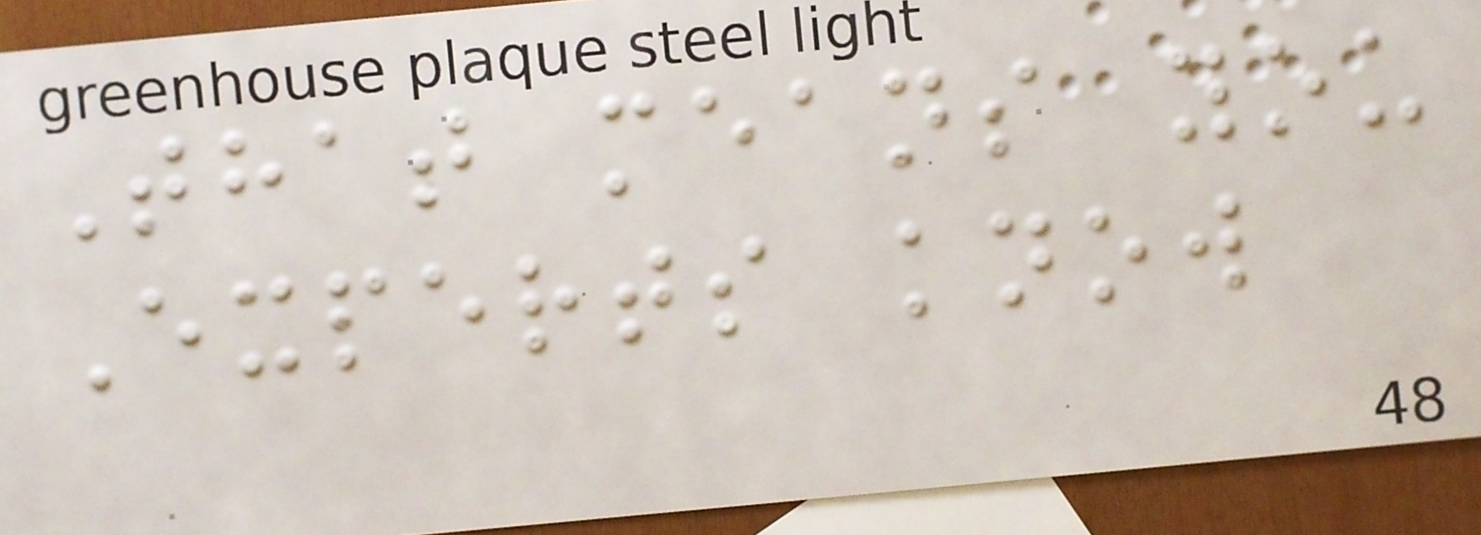That means you
Experts know
